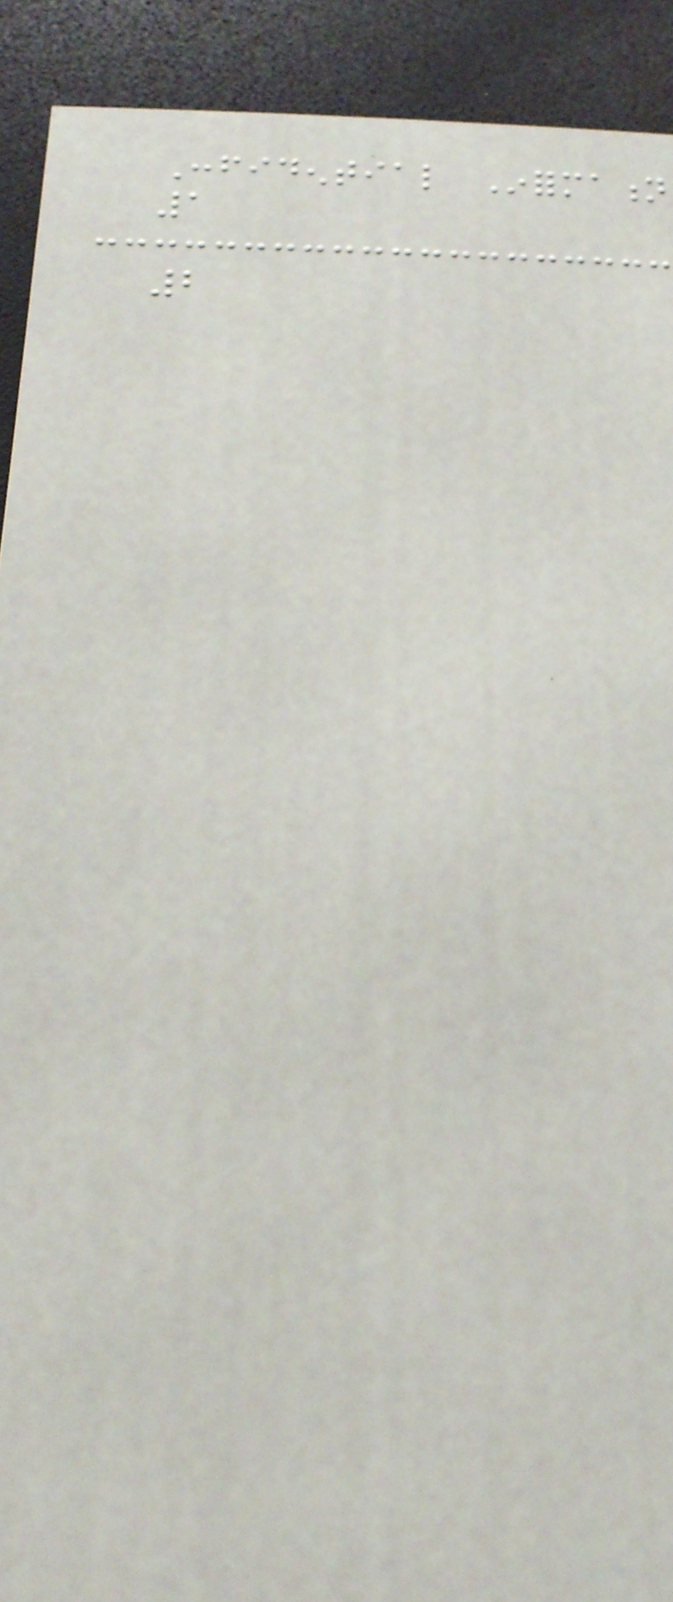Confidential Information
1
2
